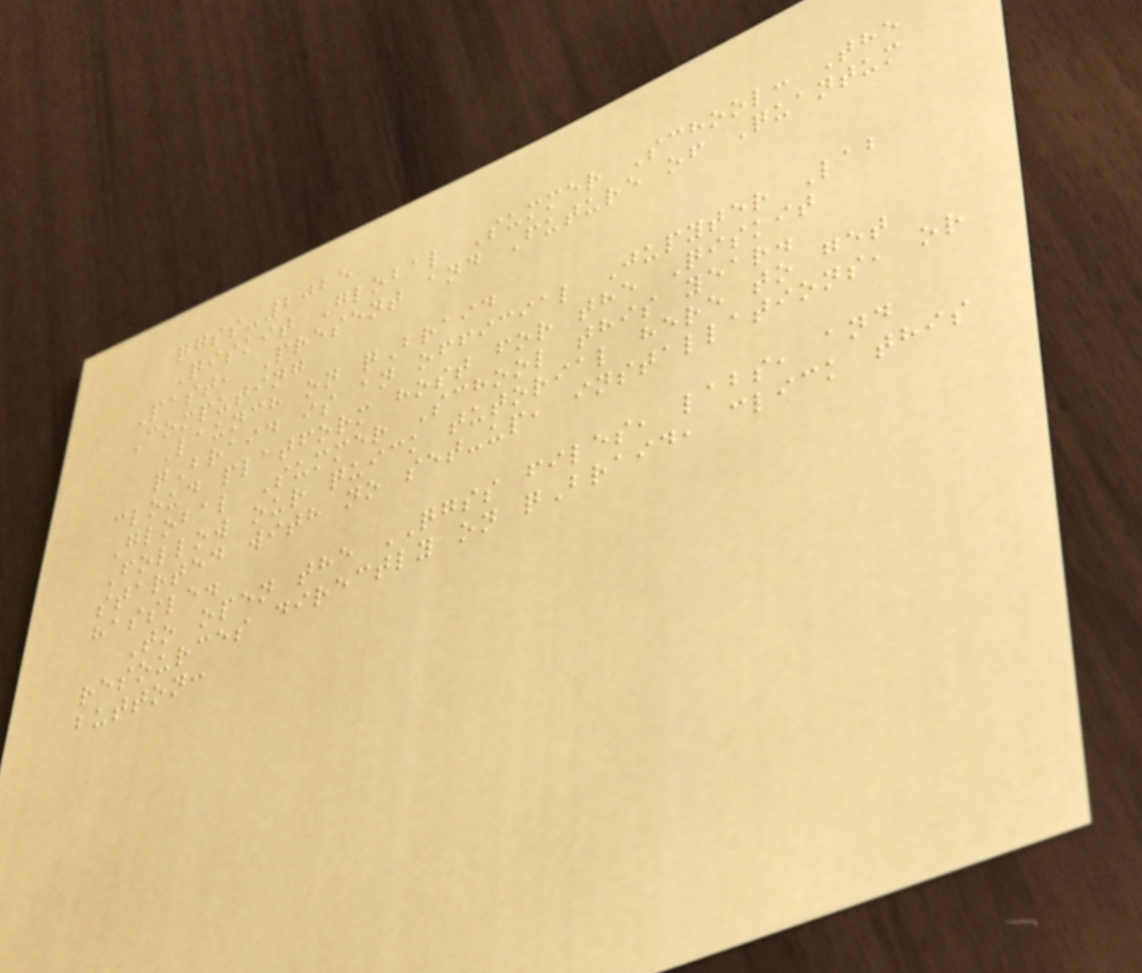qgss-2025
Qiskit Global Summer School: The
Past, Present and Future of Quantum
Computing
Launch on qBraid
qBraid is an official Jupyter Lab
cloud platform host for the Qiskit
Global Summer School this year.
Follow our quick tutorial here to get
started with no set-up, installations, or
hassle.
To open the QGSS files, labs, and
resources directly on qBraid, click this
button:
